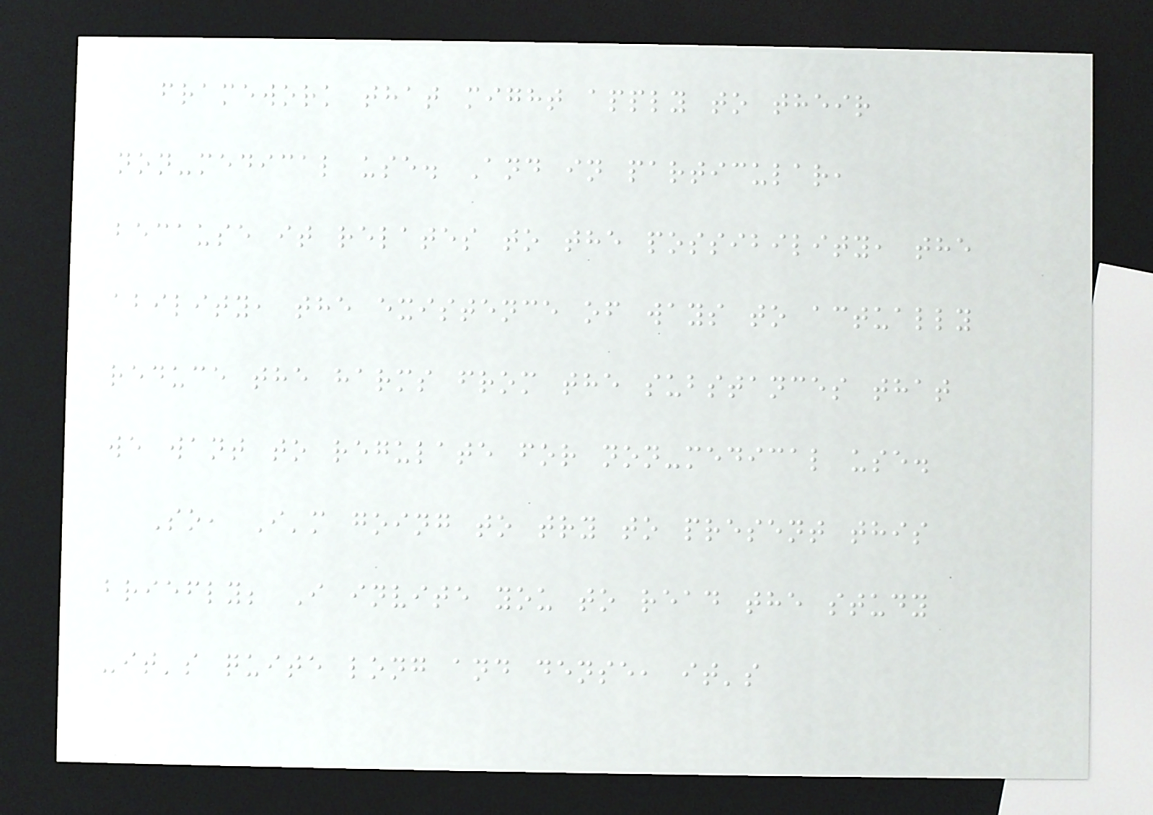framework that might apply to their
non-medical use. And in particular,
because it relates to the possibility, the
ability, the existence of ways to actually
reduce the harms from the substances that
we want to regulate for non-medical use.
So, I'm going to try to present this
briefly; I invite you to read the study
-it's quite long and dense, it's
